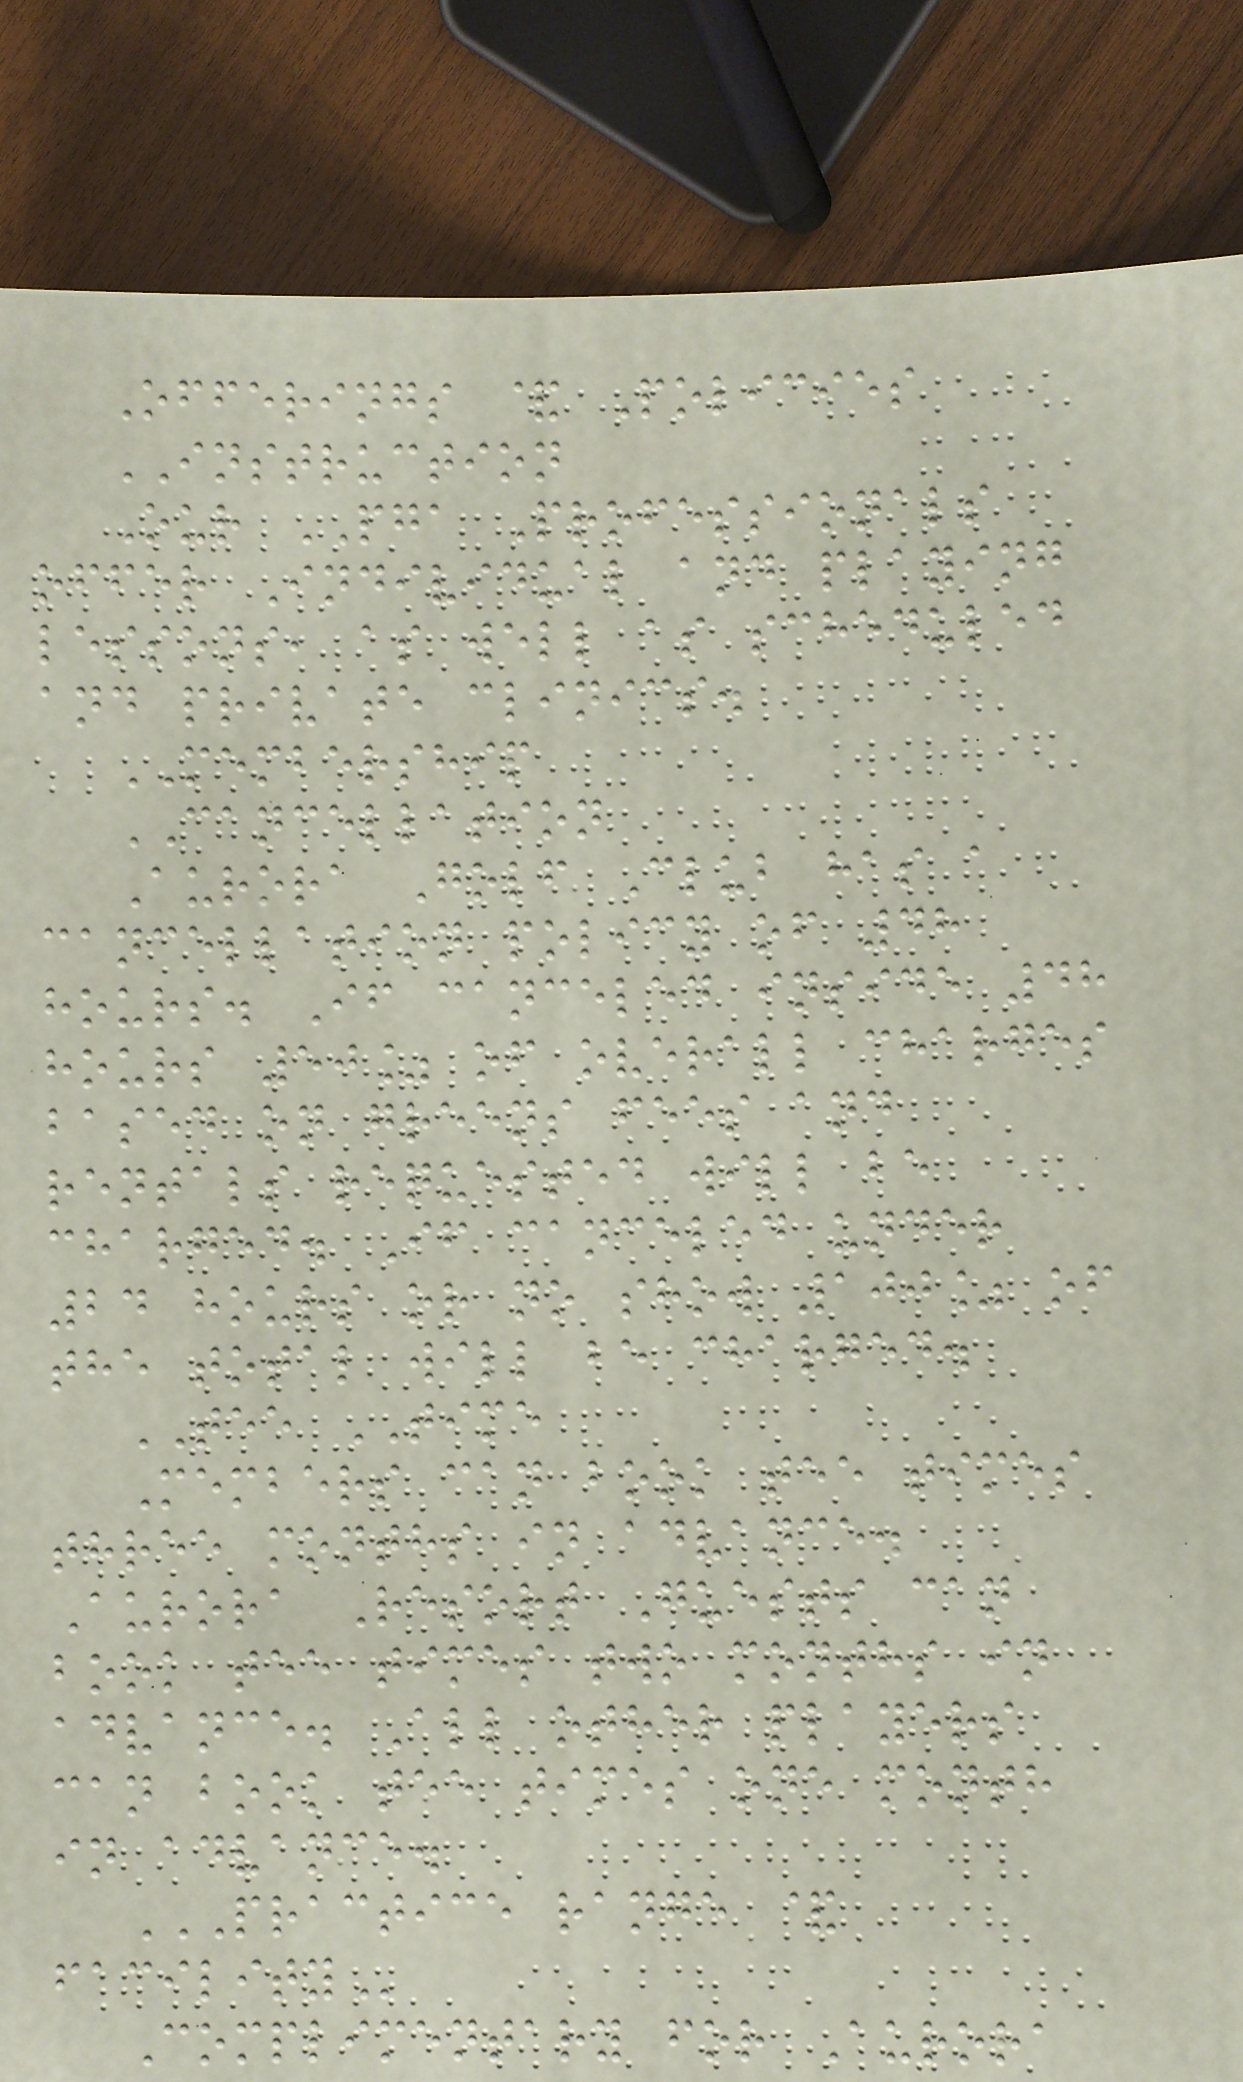Offerings & Policies
INSTRUCTION
Our PGA Professionals
offer Individual and playing
lessons, as well as scheduled
and private clinics.
MEMBERSHIP
CANCELLATION
Aurora Golf Club has a
cancellation policy of 48
hours. If canceled inside 48
hours 50% of overall charges
based on greens fees and
rentals requested will be
charged. If canceled under
24 hours or no show 100% of
the total will be charged.
TEE TIME
Members can book tee times
three months in advance.
Aurora Resort Guests can
book tee times two months in
advance. All other players
can book tee times one month
in advance.
PRACTICE RANGE &
FACILITY
Complimentary for Aurora
